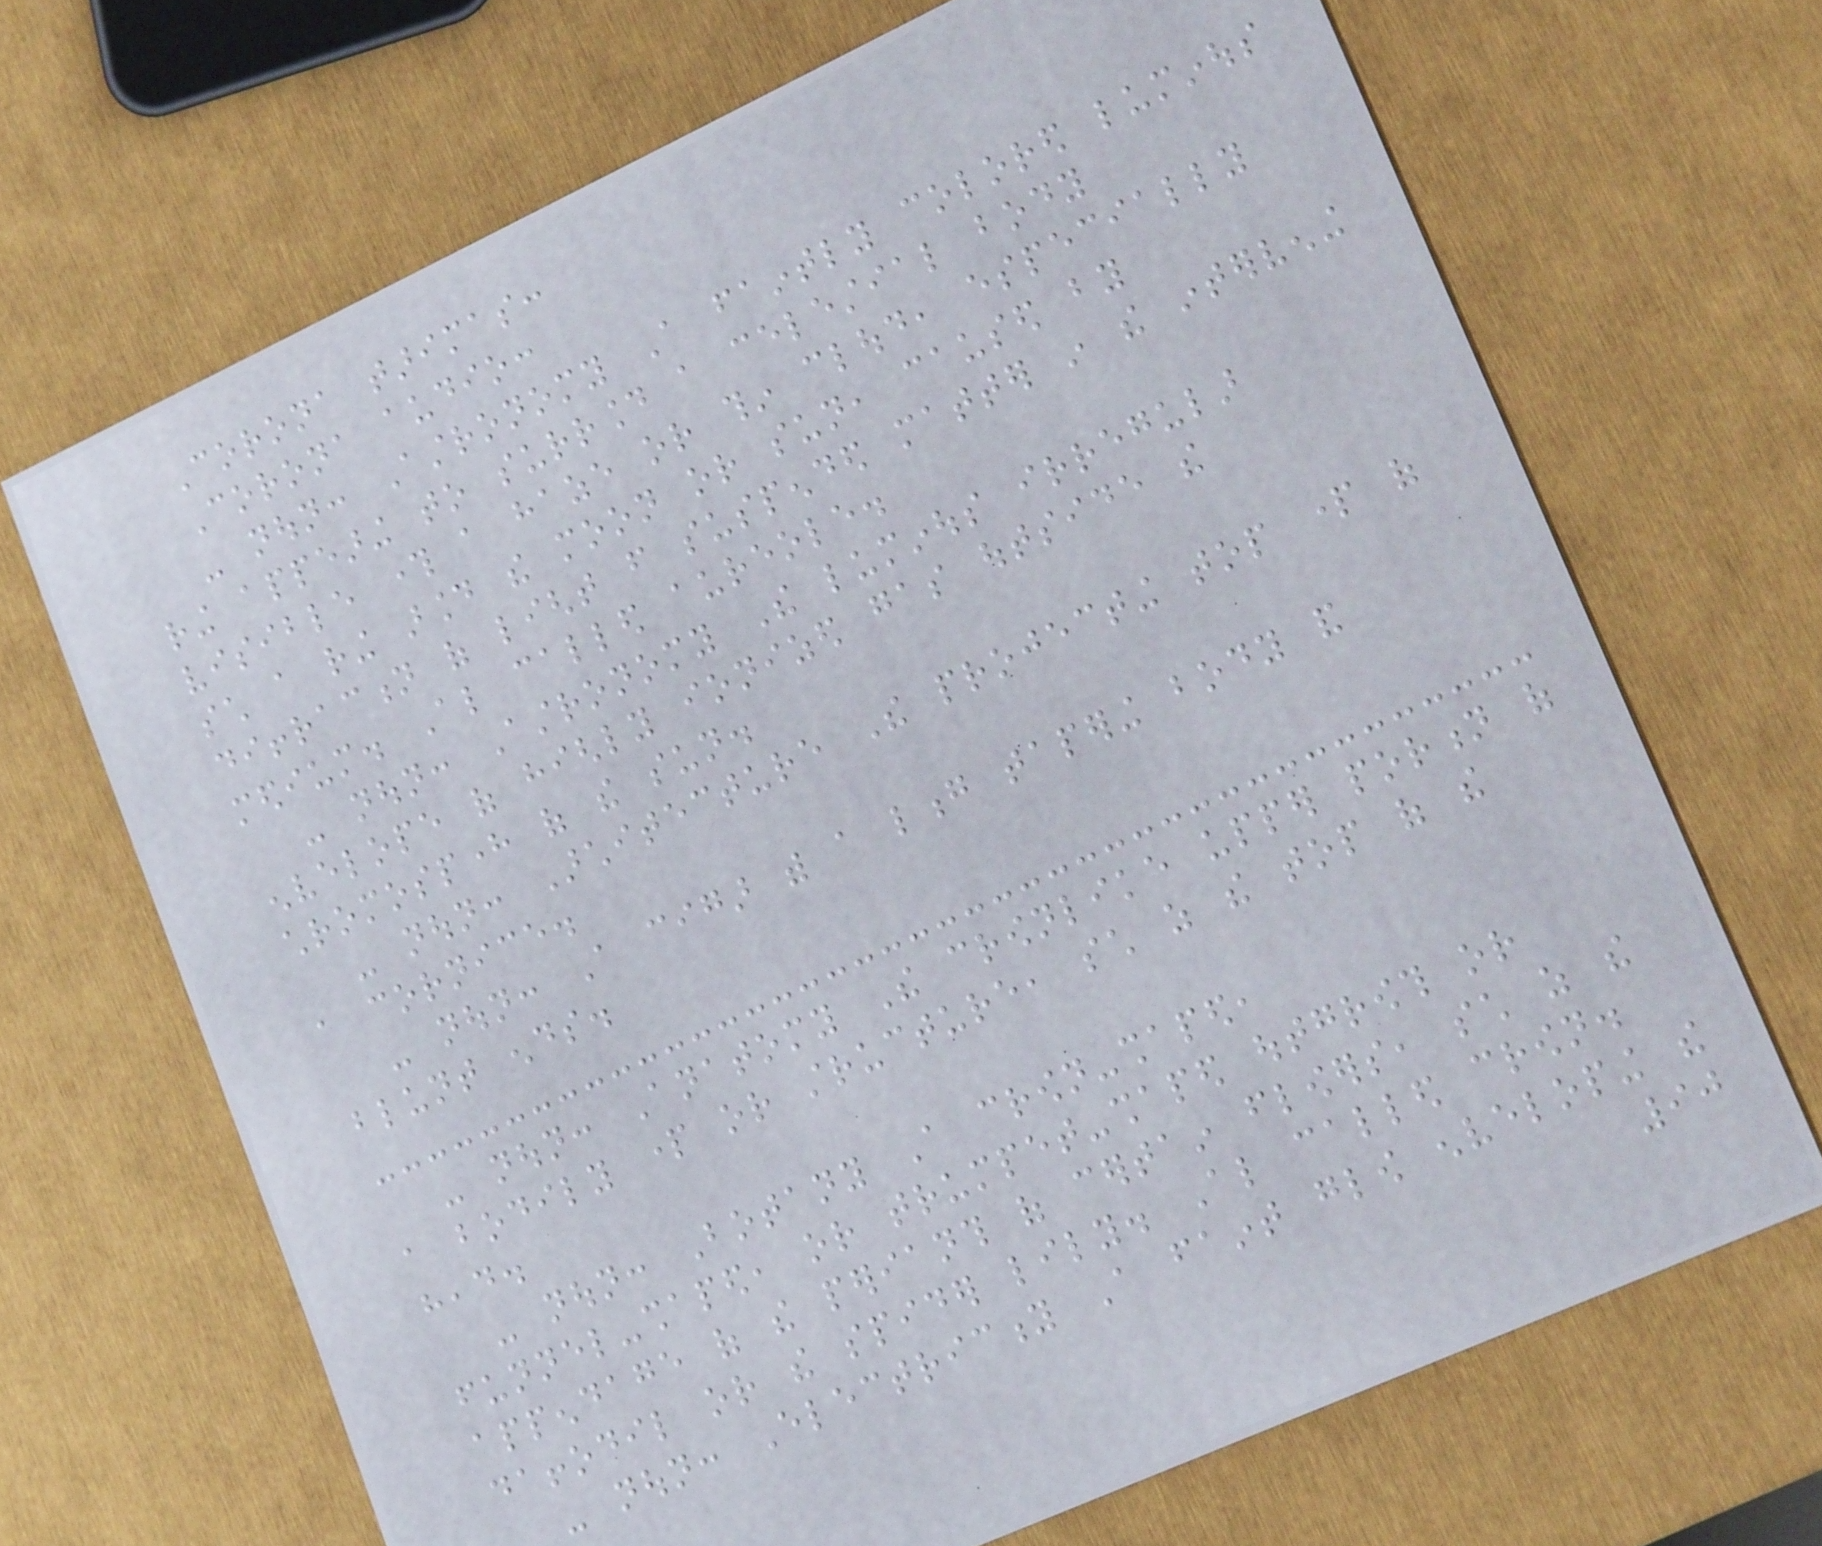Corona tarimas:
Corona audio:
- noun: Astronomy A faintly colored luminous
ring appearing to surround a celestial body
visible through a haze or thin cloud, especially
such a ring around the moon or sun, caused by
diffraction of light from suspended matter in the intervening
medium. Also called aureole.
- noun: Astronomy The luminous irregular
envelope of highly ionized gas outside the
chromosphere of the sun.
- noun: Architecture The projecting top part of
a cornice.
- noun: A cigar with a long tapering body and
blunt ends.
- noun: Anatomy The crownlike upper portion of
a bodily part or structure, such as the top of the
head.
- noun: Botany A crown-shaped,
funnel-shaped, or trumpet-shaped outgrowth or
appendage of the perianth of certain flowers, such as the
daffodil or the spider lily. Also called crown.
- noun: Electricity A faint glow enveloping the
90
